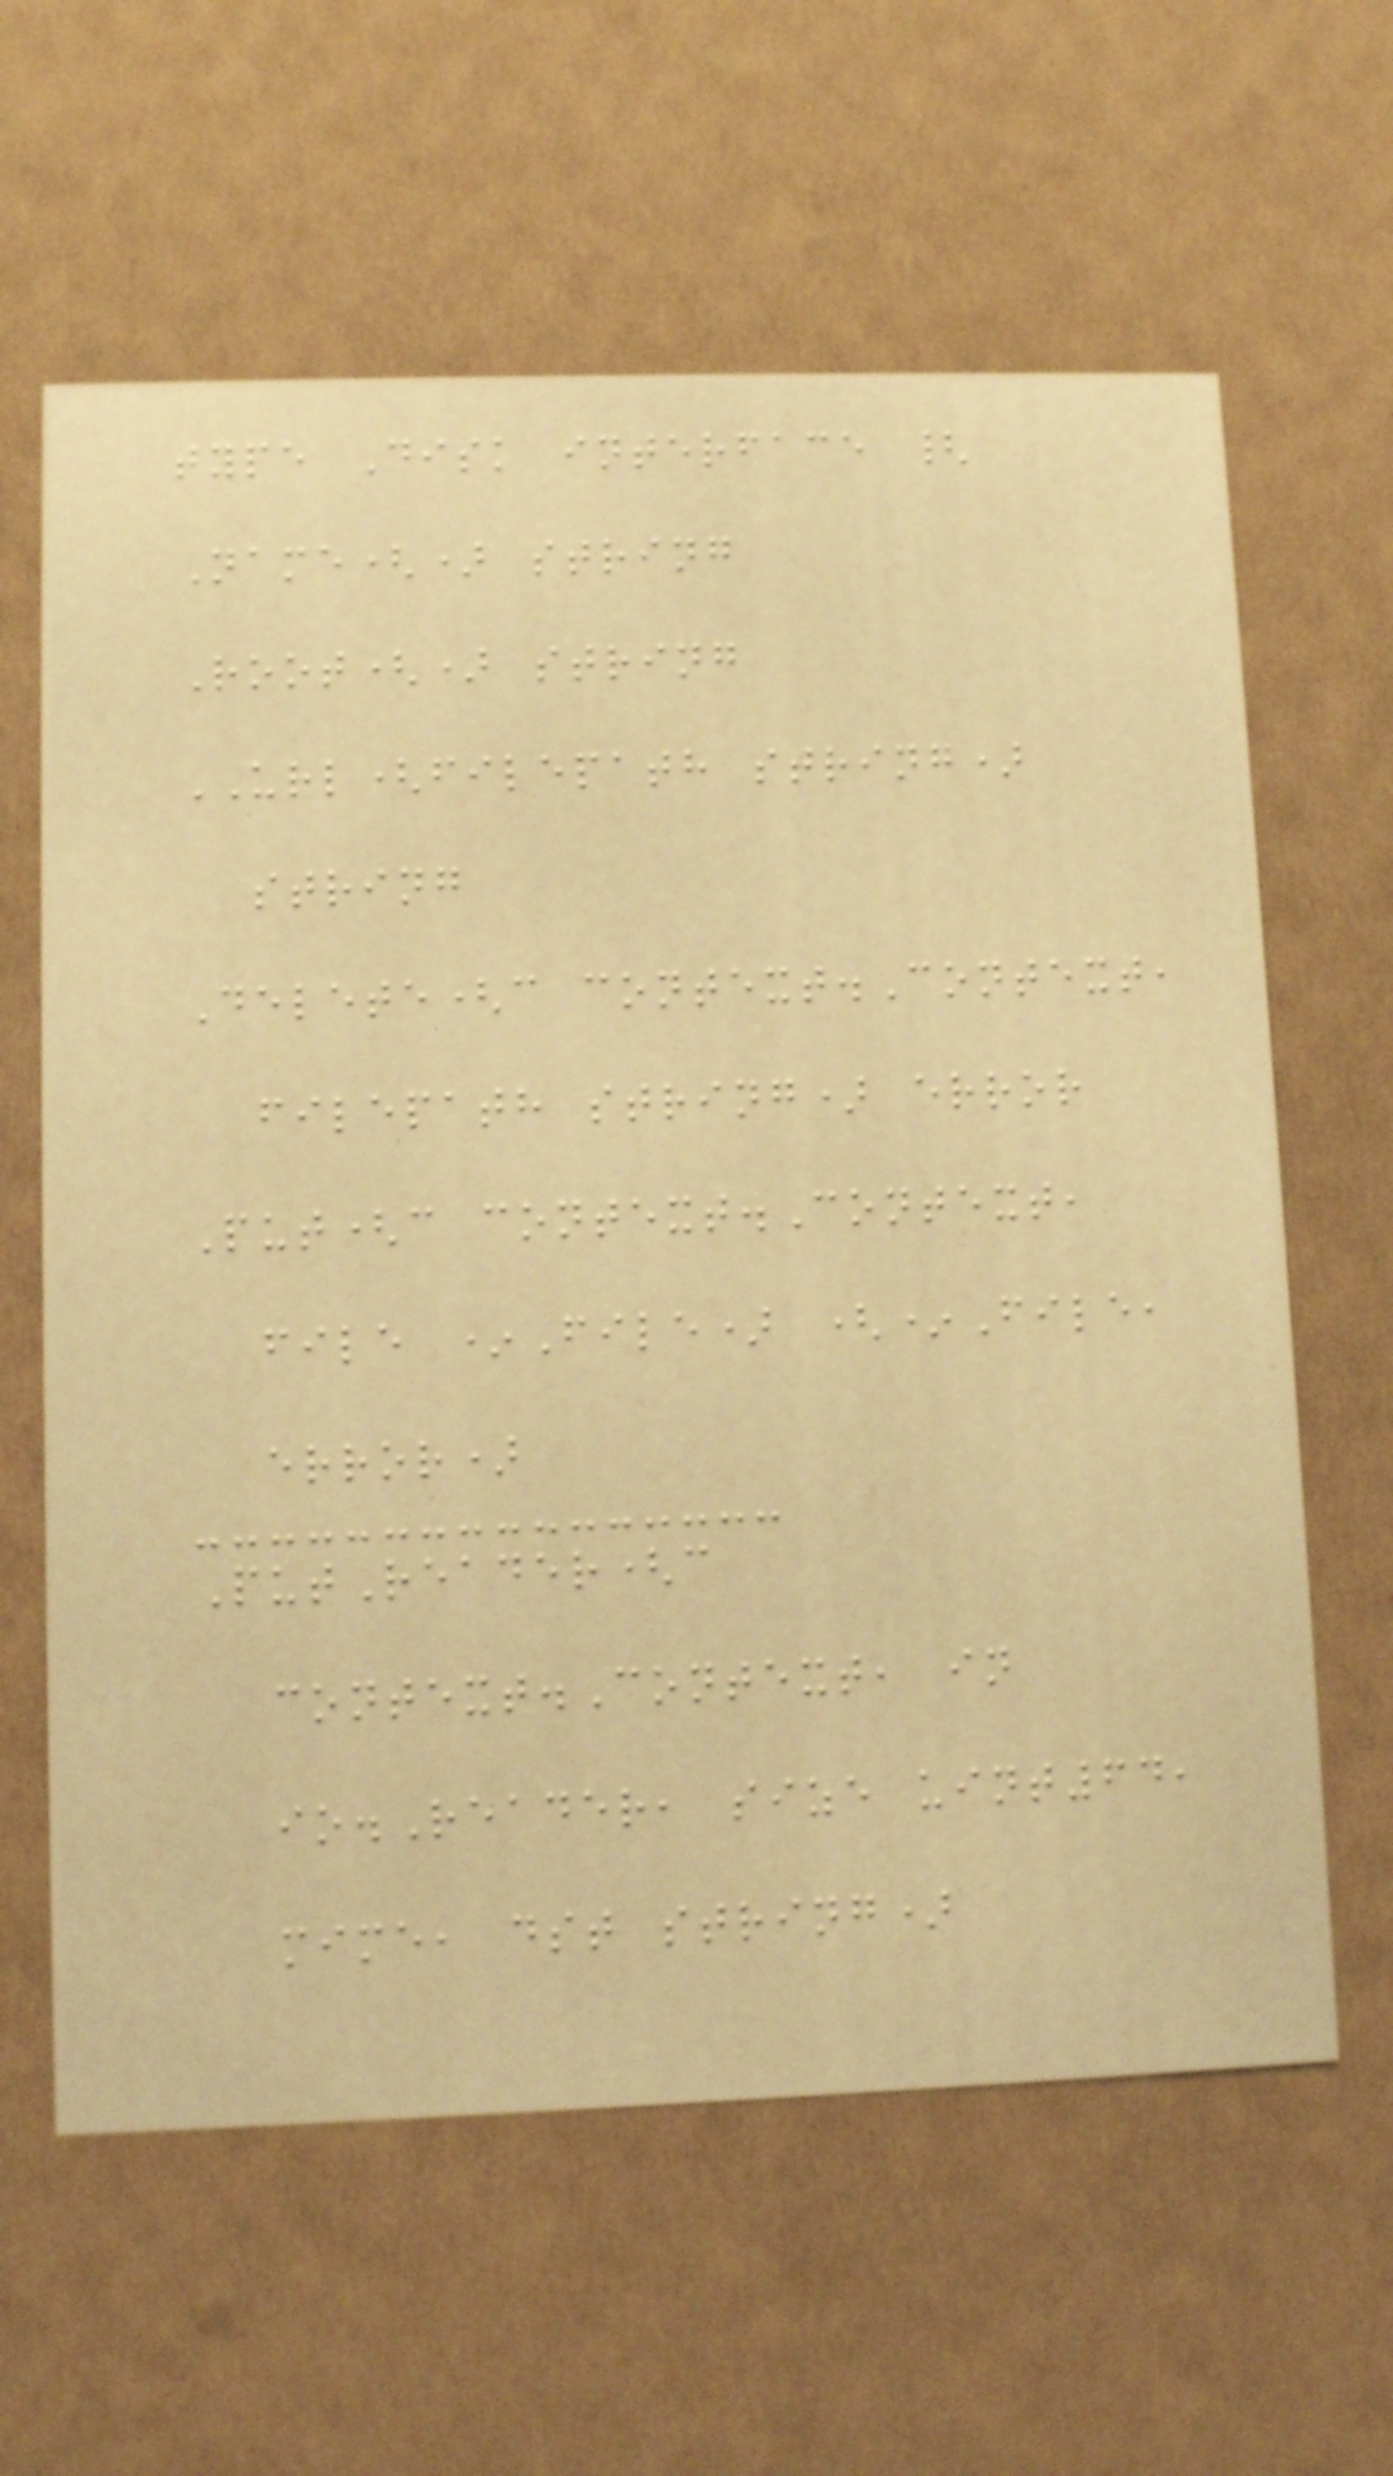type Disk interface {
Name() string
Root() string
URL(filepath string)
string
Delete(c context.Context,
filepath string) error
Put(c context.Context,
file *File) (*File,
error)
PutReader(c
context.Context, in
io.Reader, size uint64,
mime, dst string)
